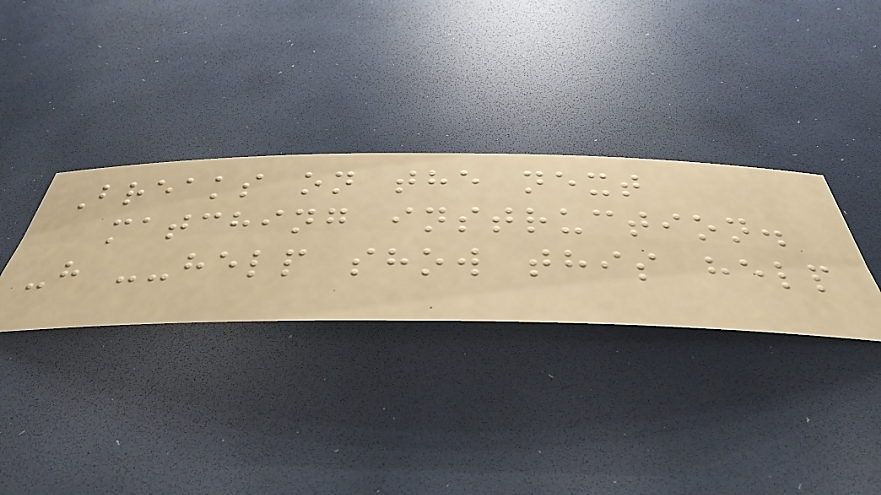Breaks on the next
matching instruction.
-h --help show this help
